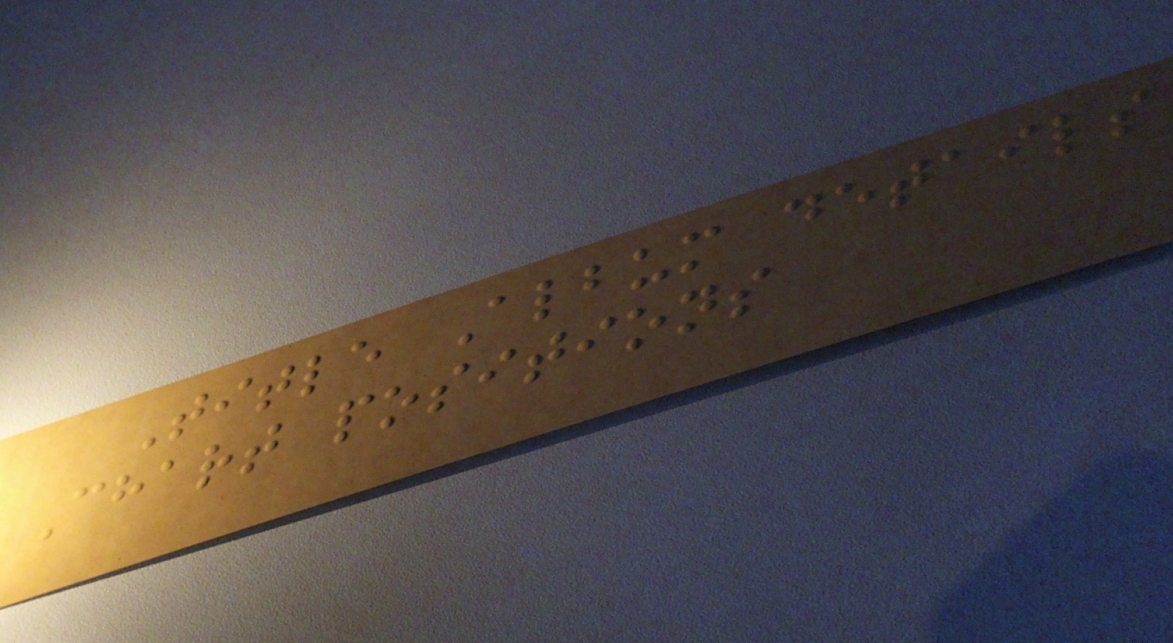Title Album details
Chart positions
